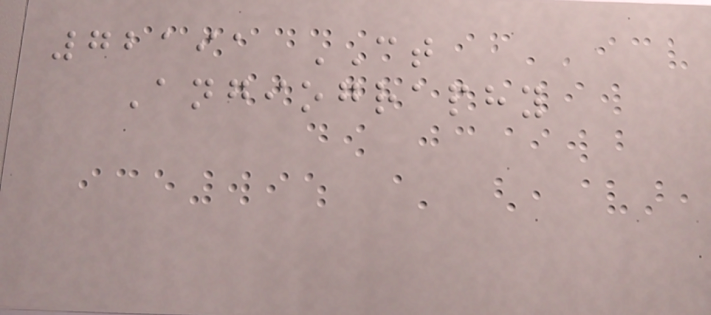72191 CT
Angiography
